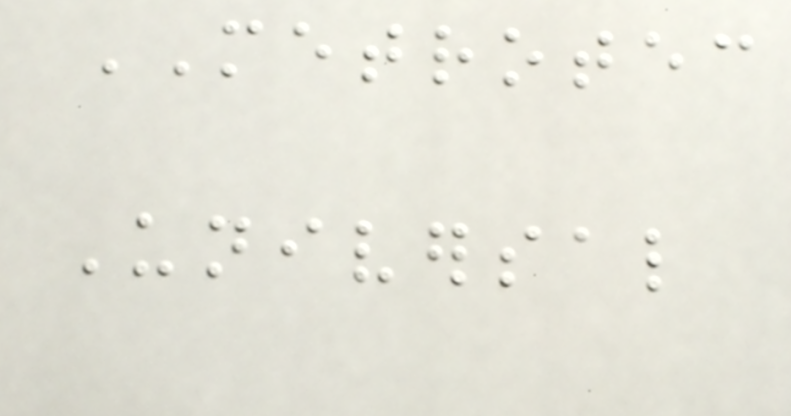METROTEC
Universal
